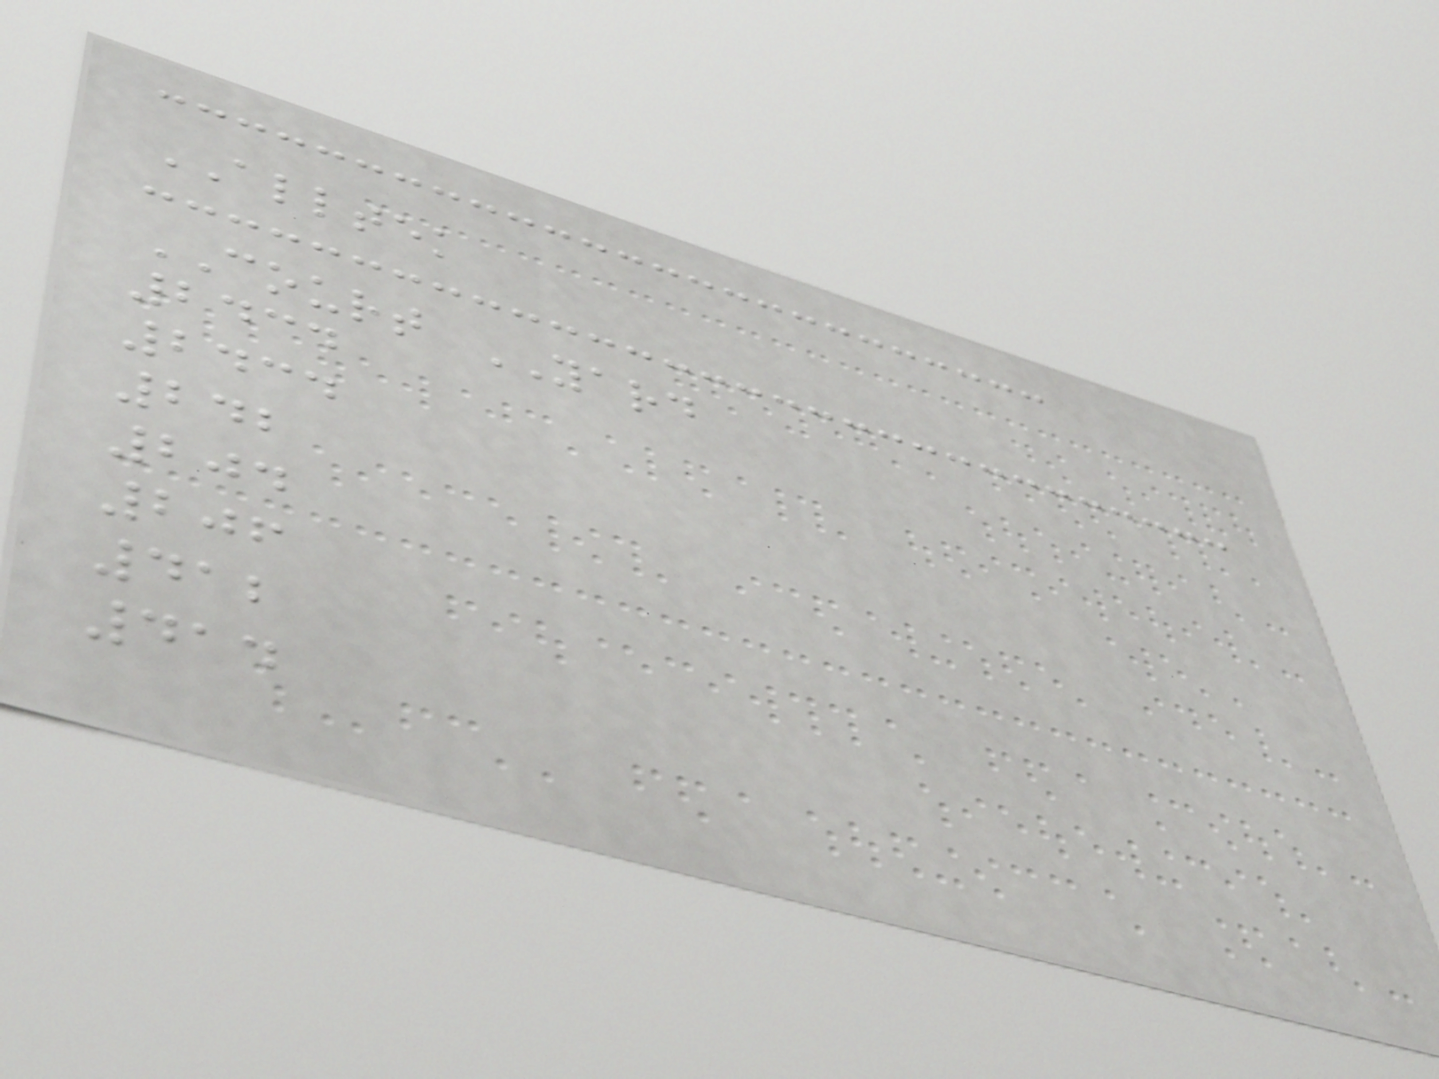ALLTEK
COURT YARD
2434
2434
242
204
206
412
414
